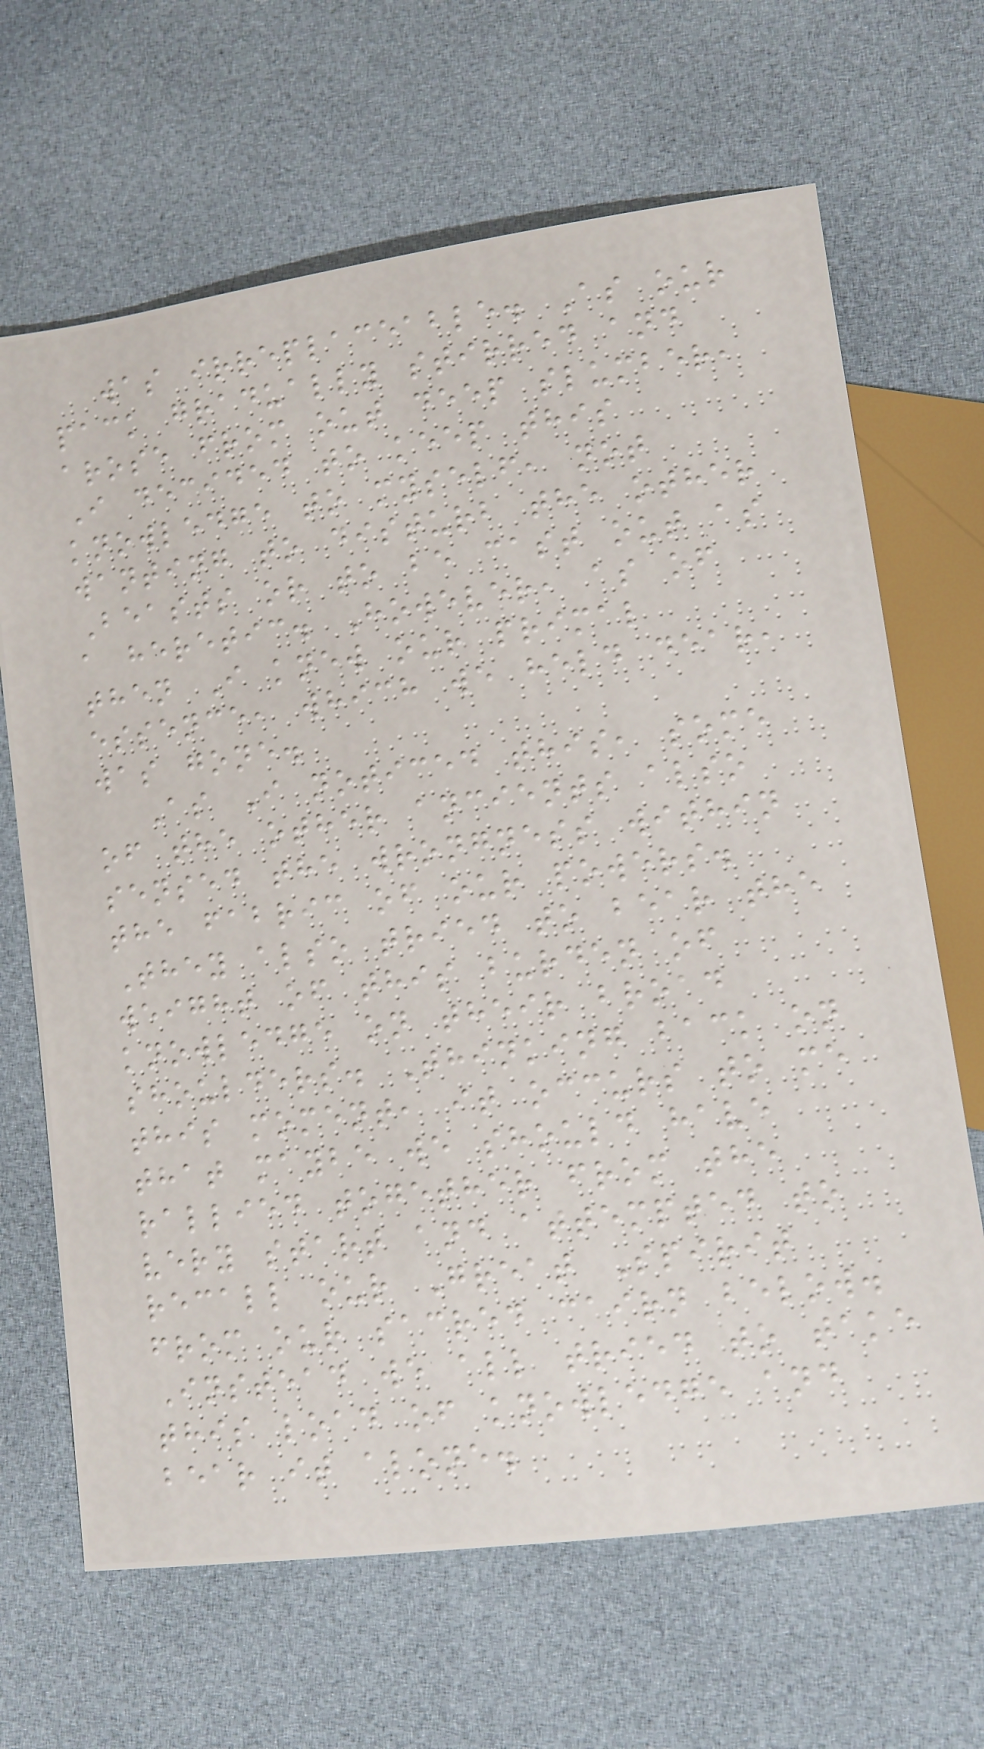was irreplaceable. As our
pack gradually stirred and
arose from out deep slumber,
I decided to keep this
knowledge to myself, not
wanting to disturb the other
Beasts or to be cast out as
a heretic. However, as of
then I knew our primal
essence, which we held dear,
was gone.
As I noticed this, some
of the other ancients also
sensed the wrongness within
the fabric of our powers.
They also tried to bear the
weight of this burden of
knowledge on their broad
shoulders. Thinking back on
this moment, it occurs to me
that maybe we should have
rallied together from the
very start and attempted to
recall our Great Spirit
from our sacred cairn below.
Instead we all tried to take
this load of knowledge and
bear it alone.
